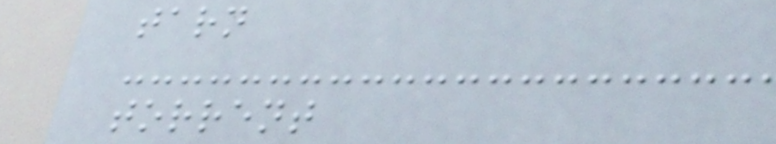tarn
torrent
